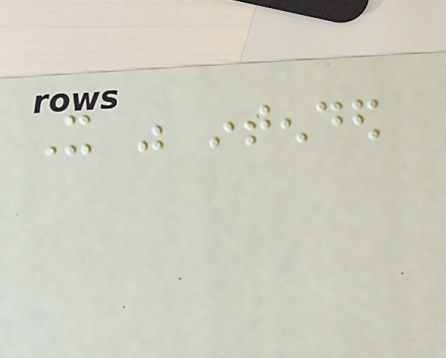It was intended
